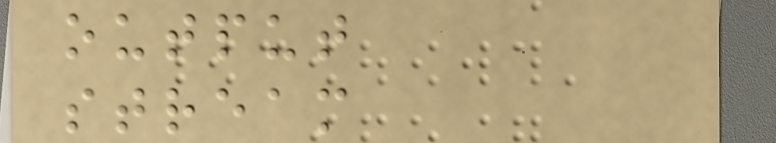output
stream
